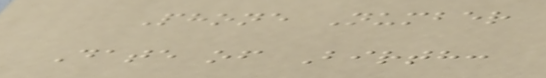Phone Number
Date of Birth:
